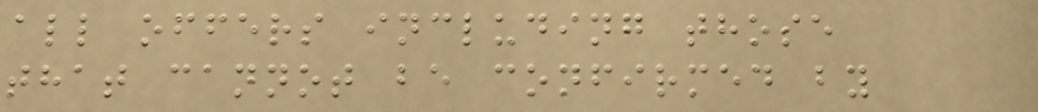all offers including those
that cannot be confirmed by
